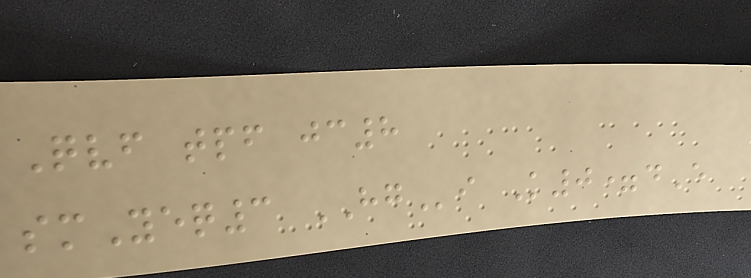Qvf tpf jc8
smYeq3 HGi K0=dE
